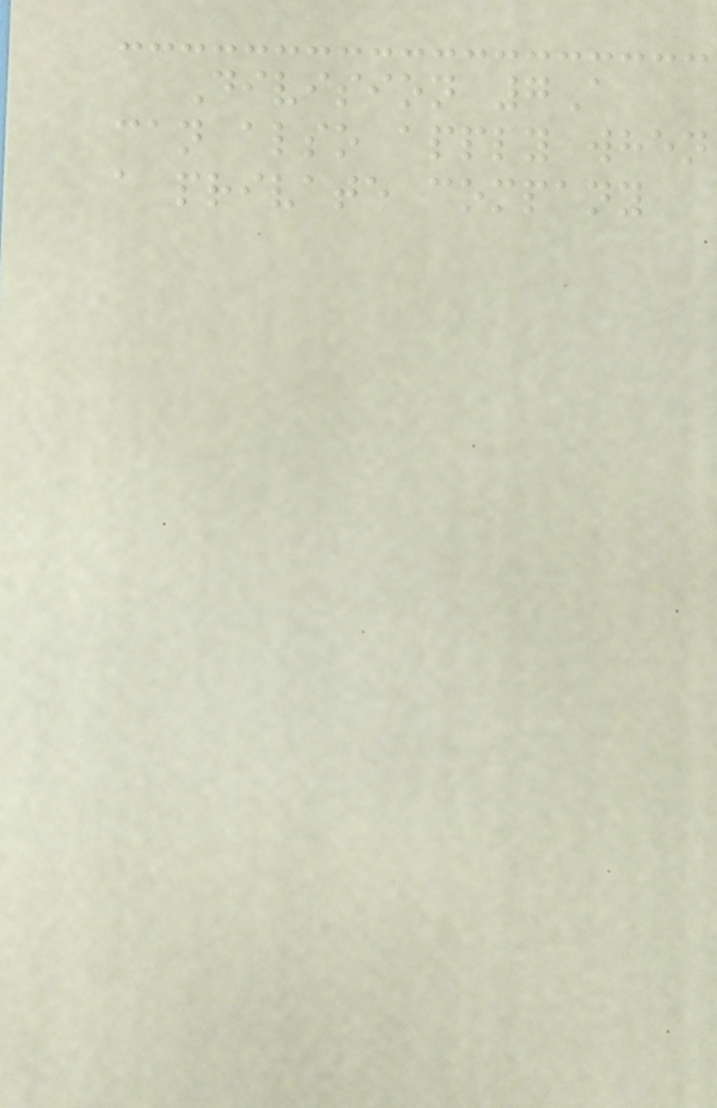Division 7A
can also apply when
a private company
